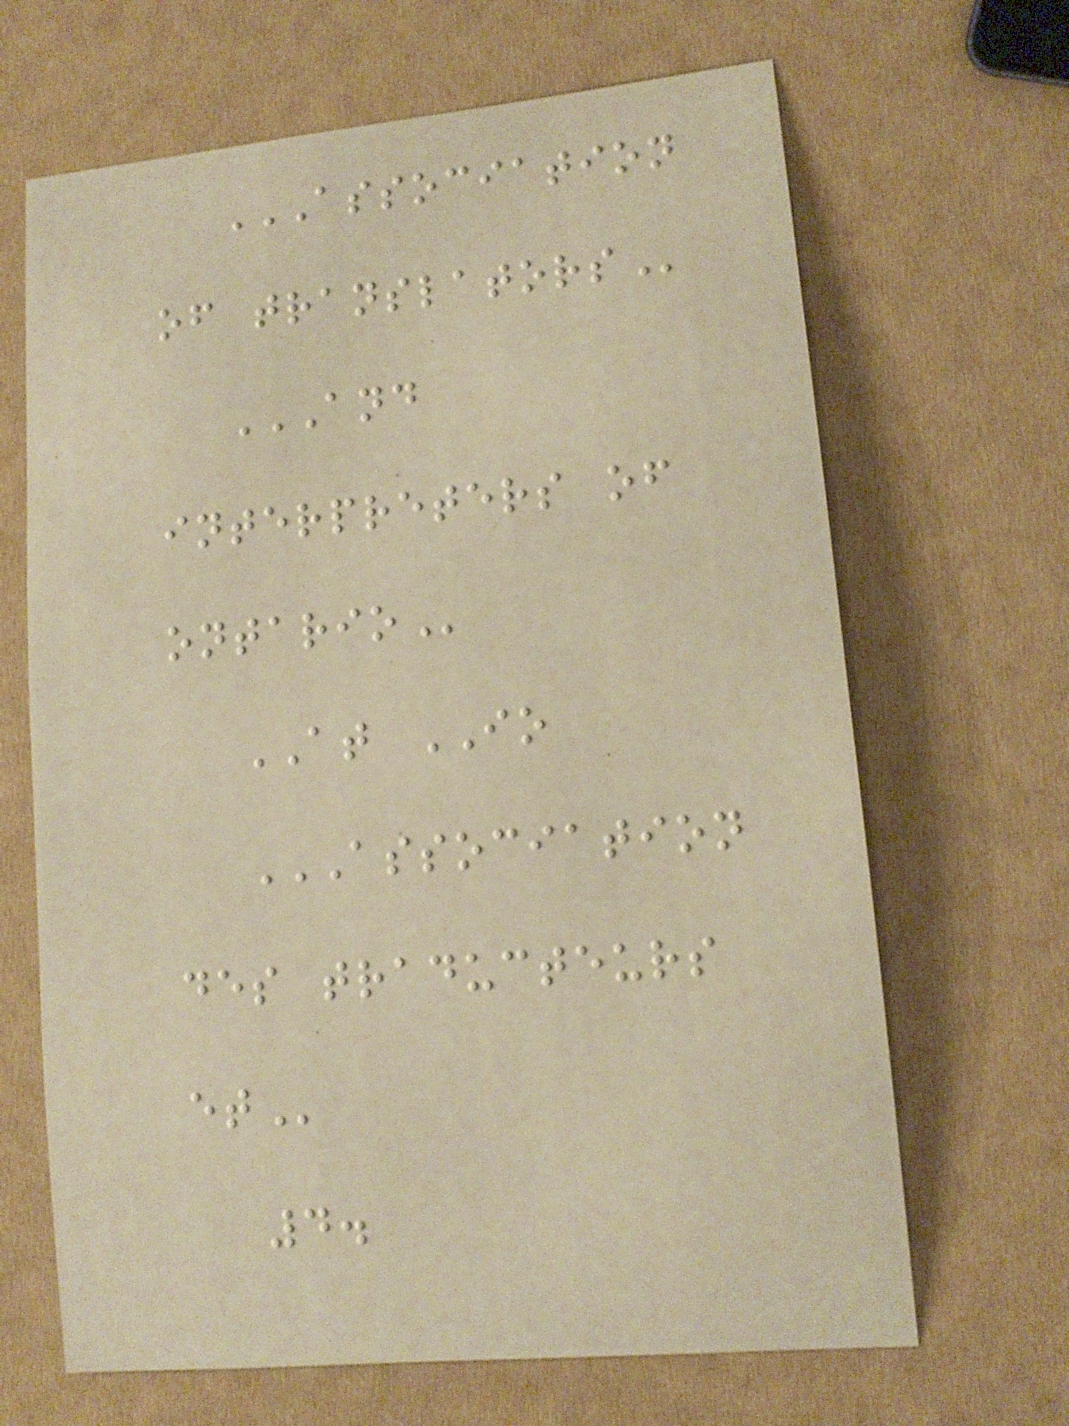ASSOCIATION
OF TRANSLATORS
AND
INTERPRETERS OF
ONTARIO
AT IO
ASSOCIATION
DES TRADUCTEURS
ET
4.
